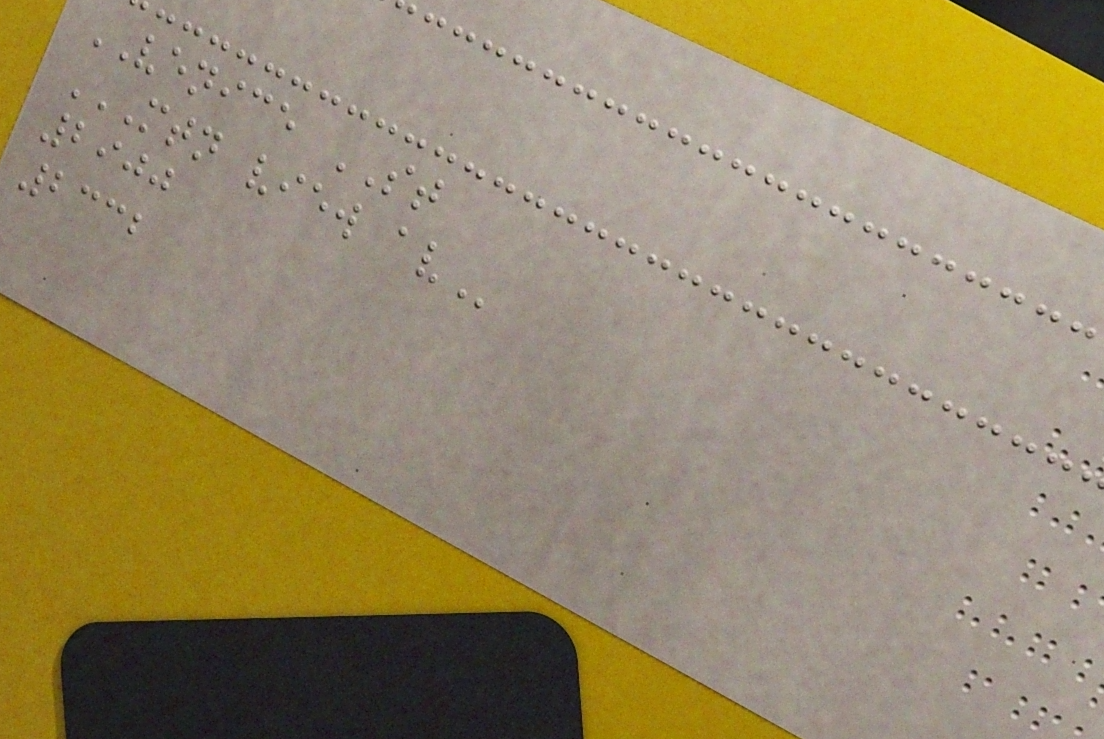VENICE ST
MTN VIEW AV
2900
2332
